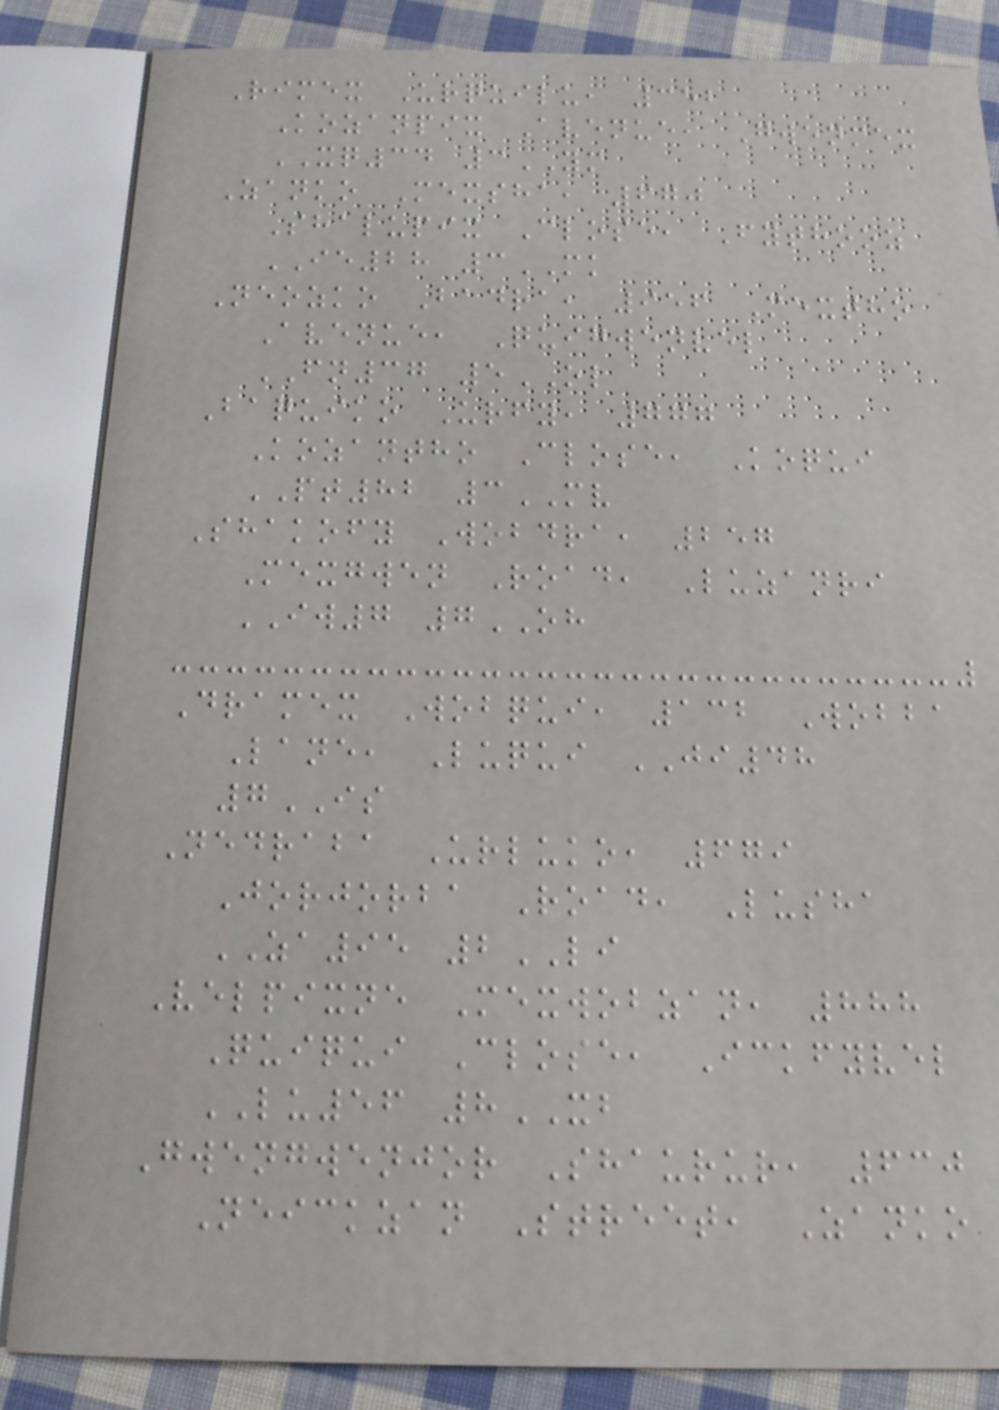Rimex Urquilu, 352
Kozanpix Avenue, Gwenmex
XQ34 3YM
Zanko Mexsha, 670
Shalupix Close, Fythooz
IE28 3MK
Neozko Badra, 956 Mextho
Avenue, Quigwenvel
FN37 5OL
Baquiko Urfy, 777
Kozantho Close, Koqui
PT82 3MV
Shakofy Wobdra, 257
Mexgwen Road, Luzanri
IW7 7OH
Dramex Wobqui, 132 Wobba
Lane, Luqui JI48
7IS
Nedraba Urluko, 679
Jorjorba Road, Lusha
ZA95 2LI
Velpixne Mexwobzan, 888
Quiqui Close, Ickfyvel
LU56 8XB
Gwengwenjor Shaurur, 630
Neickzan Street, Zanko
